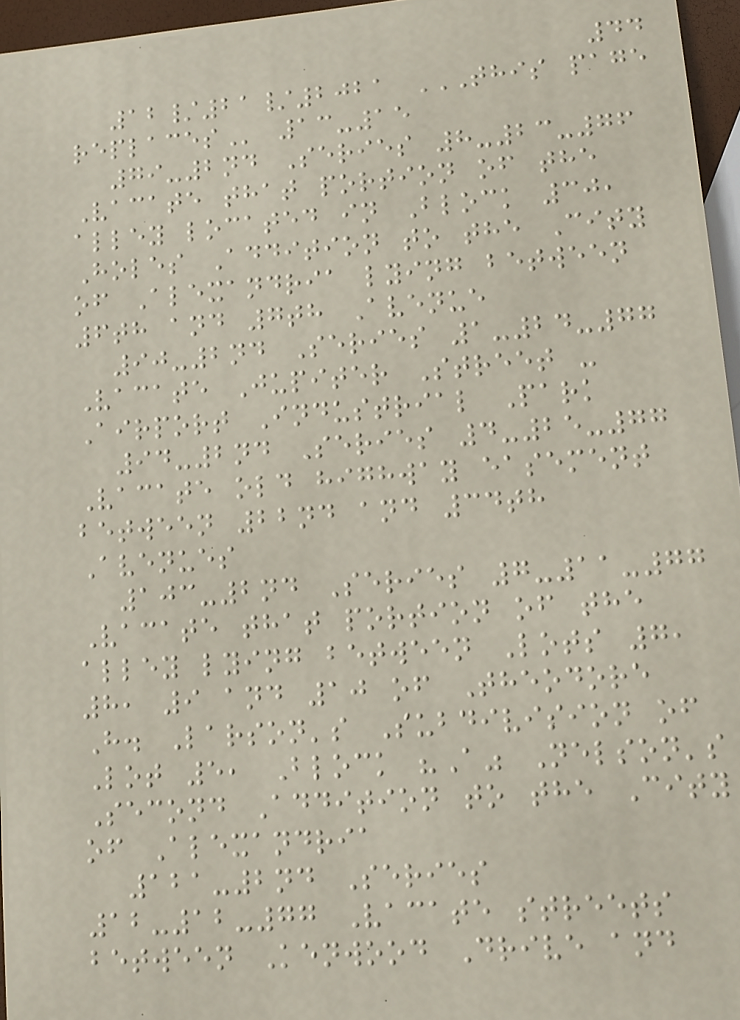44
12/21/2021 THIS PAGE
REPLACES 13-15
79-2nd Series 8-23-76
Vacate that portion of the
alley located in Block 30,
Holes Addition to the City
of Alexandria lying between
6th and 7th Avenue
90-2nd Series 1-24-77
Vacate Jupiter Street -
Airport Industrial Park
94-2nd Series 4-25-77
Vacate old highway easement
between 22nd and 34th
Avenues
103-2nd Series 7-11-77
Vacate that portion of the
alley lying between Lots 7,
8, 9 and 10 of Theodore
H. Larson's Subdivision of
Lot 5, Block "A" Nelson's
Second Addition to the City
of Alexandria
121-2nd Series
12-12-77 Vacate streets
between Kenwood Drive and
